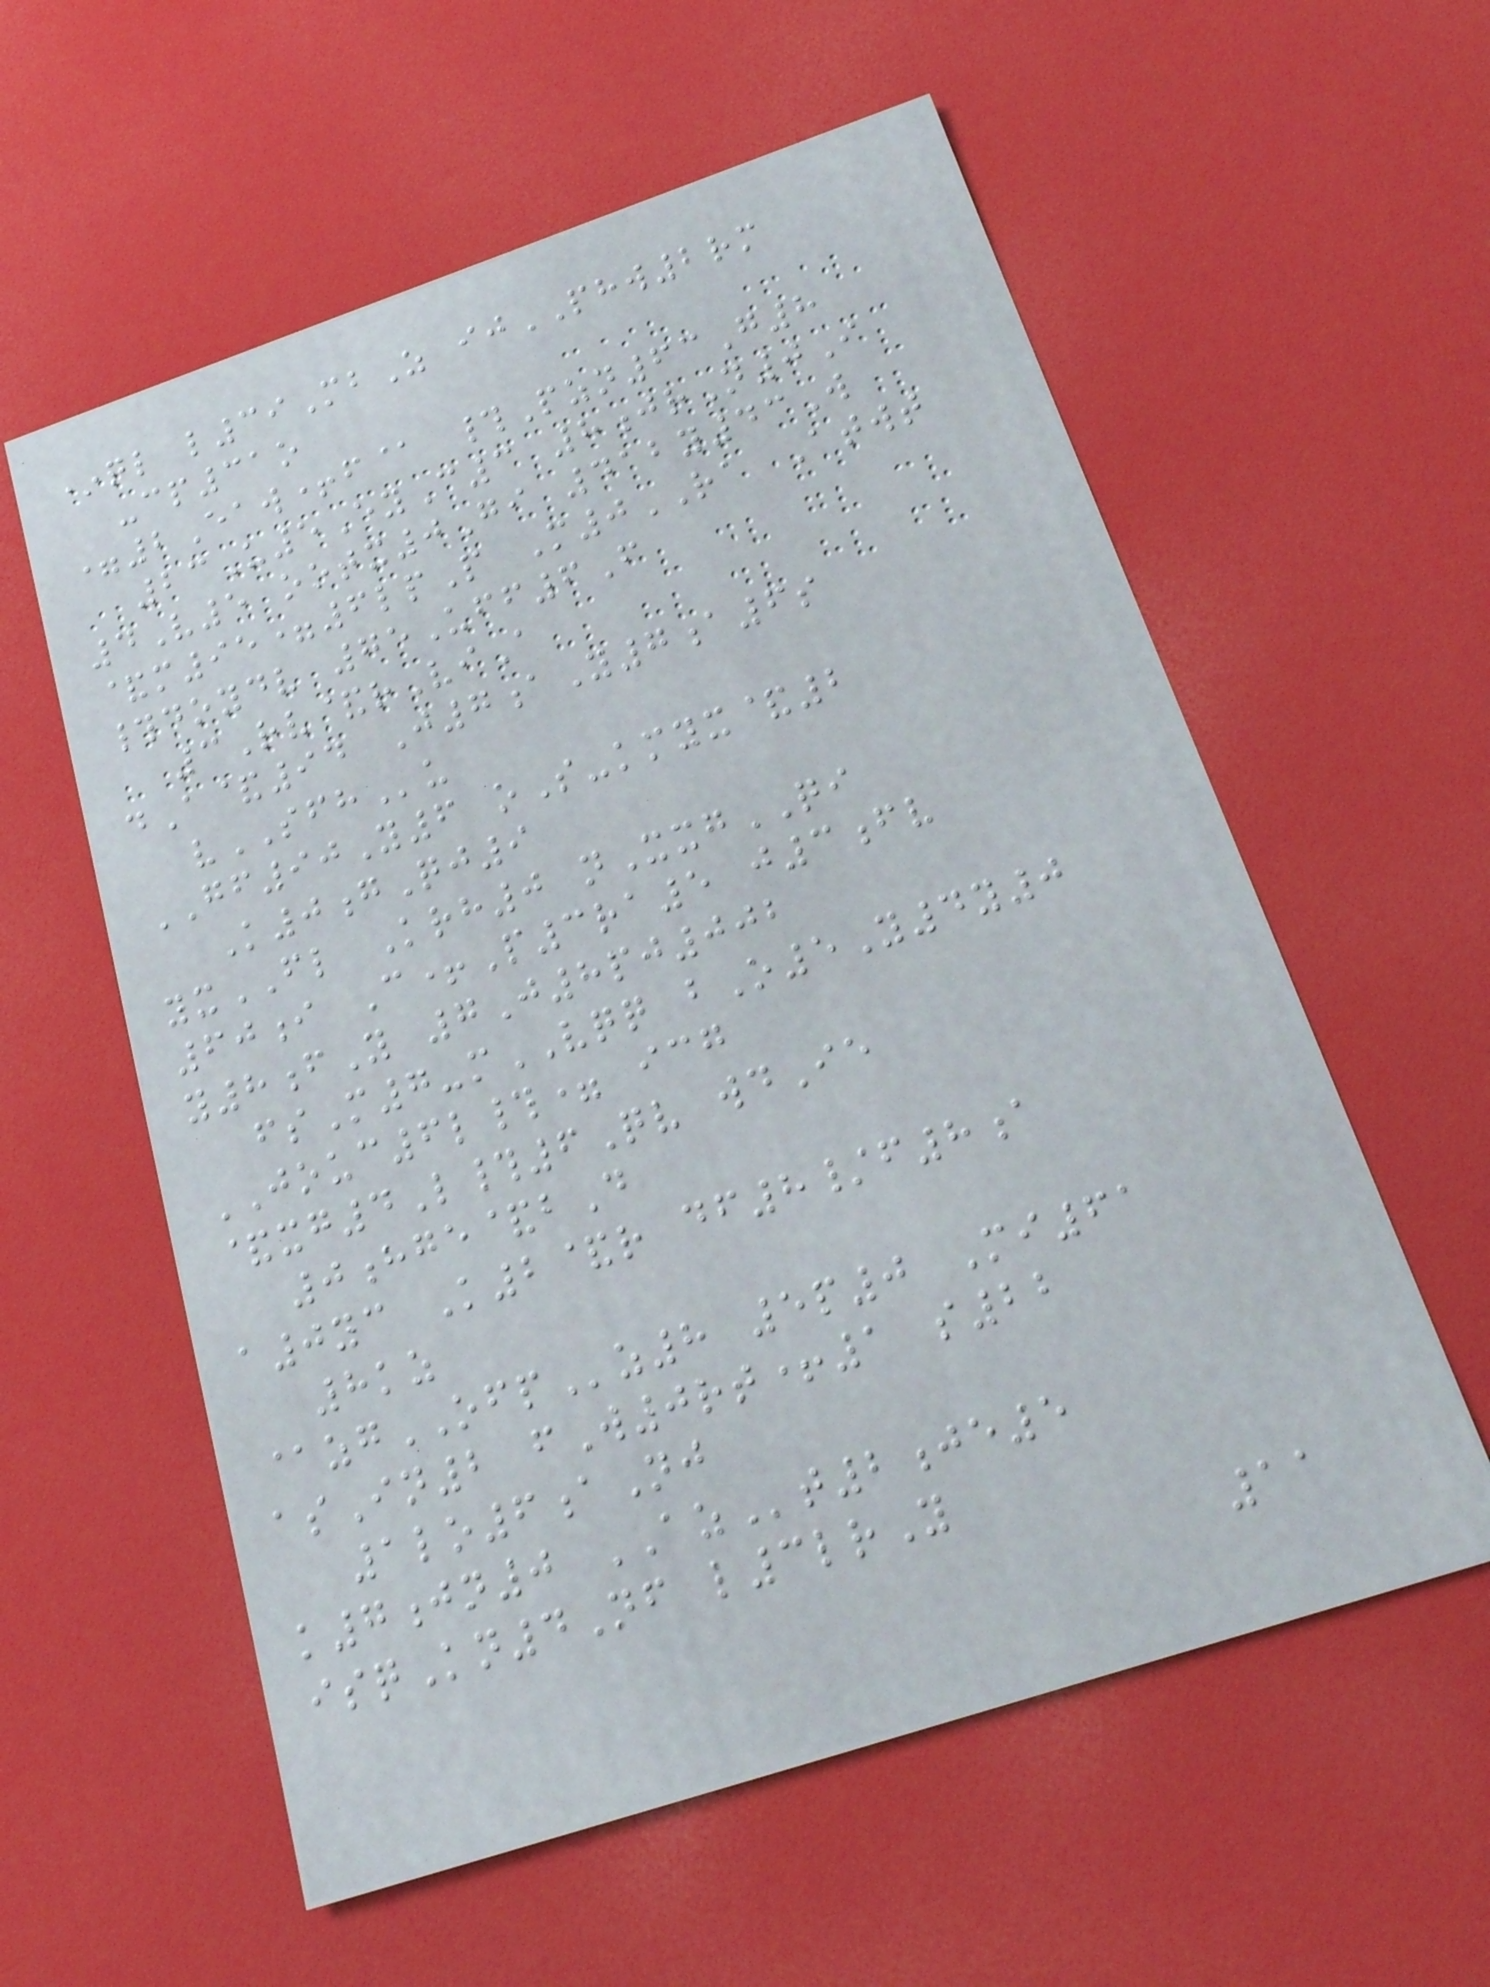*ql l39MbZ ijPHW2rm
-cp31o
=2Eaw+f@ #Pzn63G8
23U5EyC3 8jrN0I
4V5 ootx0Gi 412y43W
&m95=6lpP M0RA Atwt
#doydv 75Uff6F
3Rv&rViA
dA&94 J7aY7a6s
vSFHu
GF90Y6 oS-kmyx&2
K0gQj9
yxFL Krh0 nXxgQI
60i C+P3ra5 j3fv
y8fY 7J8pj002
fsM7-mVQQ bO5Y4y0
JOUC6l#= icg
&xg4L#6Qv wdIe
0hge&bD
a0yc K2&r df8/f8a
8kz
@zgOFPz8 5p0 Mi61
asIn2 fW0rt+1 s22
1lo6aNj
k7jn0 AZt2je5
isqKn4Nf l3lrY
11
